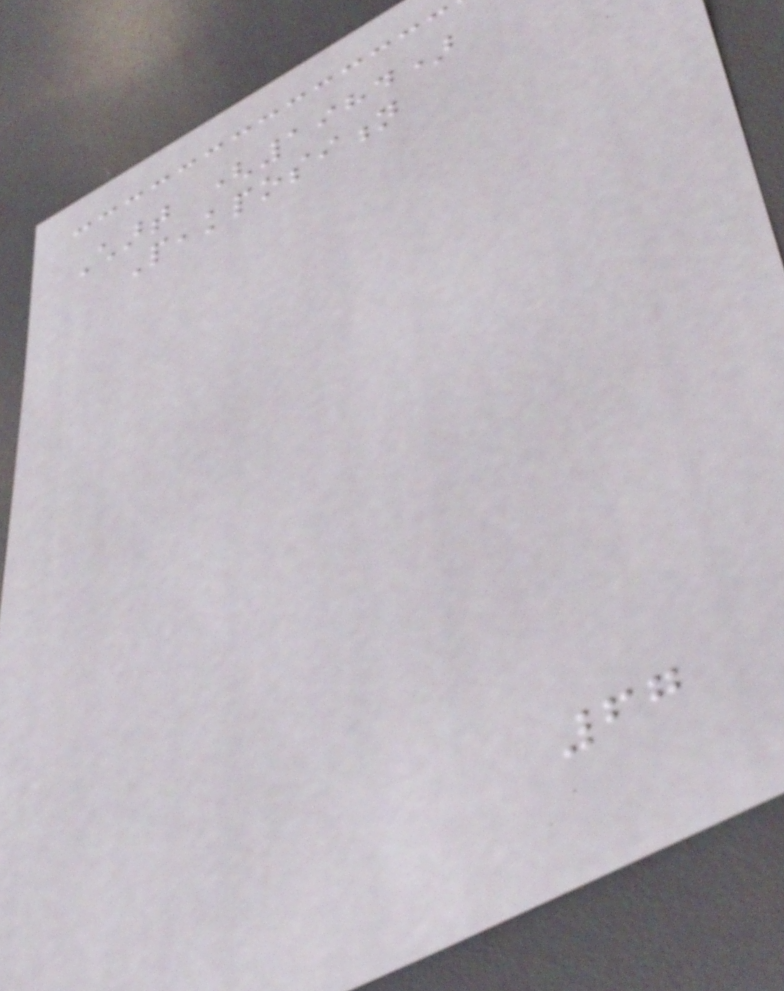Chart (1984)
Peakposition
67
